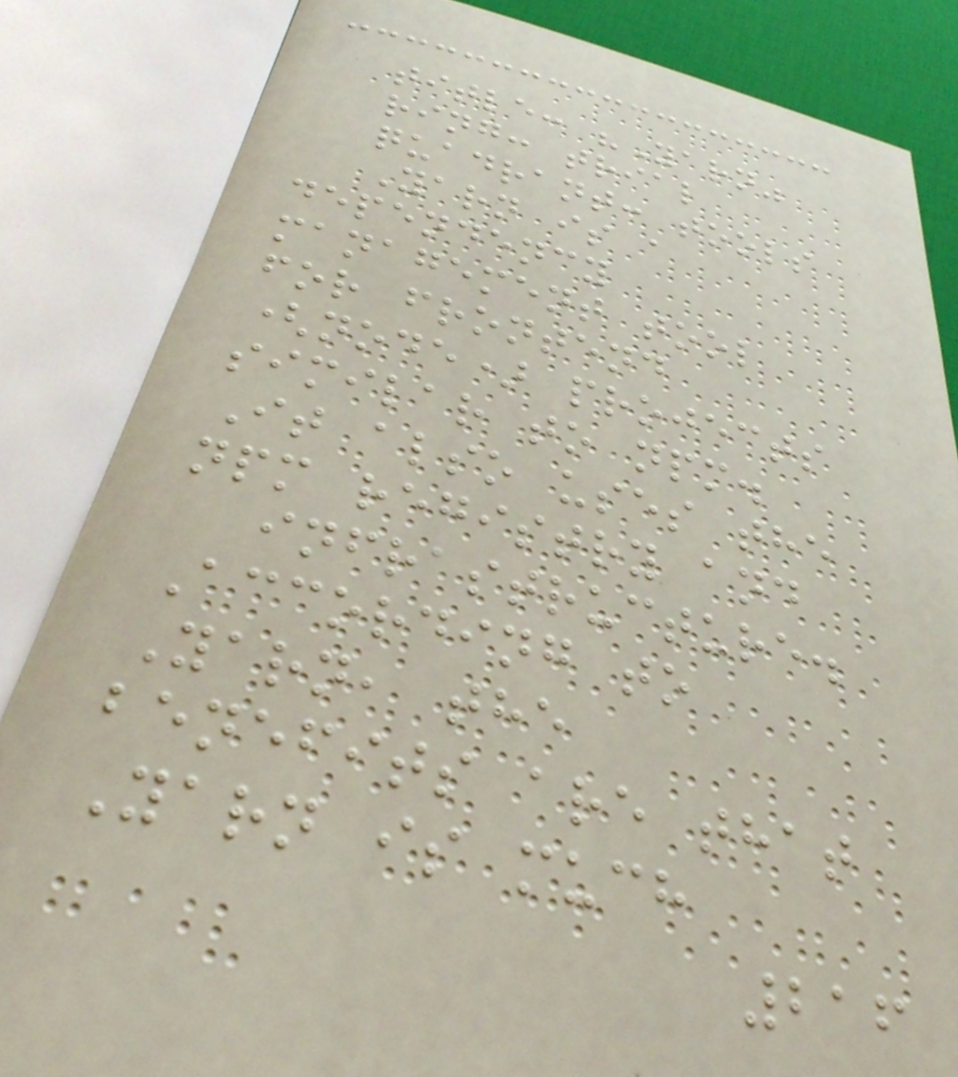title: "Yarn"
ring: trial
quadrant: tools
Yarn is a
dependency
management tool
for frontend
(node) projects
similar to npm.
It also uses the
npm registry and
infrastructure.
According to
Yarn, the
benefits are that
Yarn is much
216
